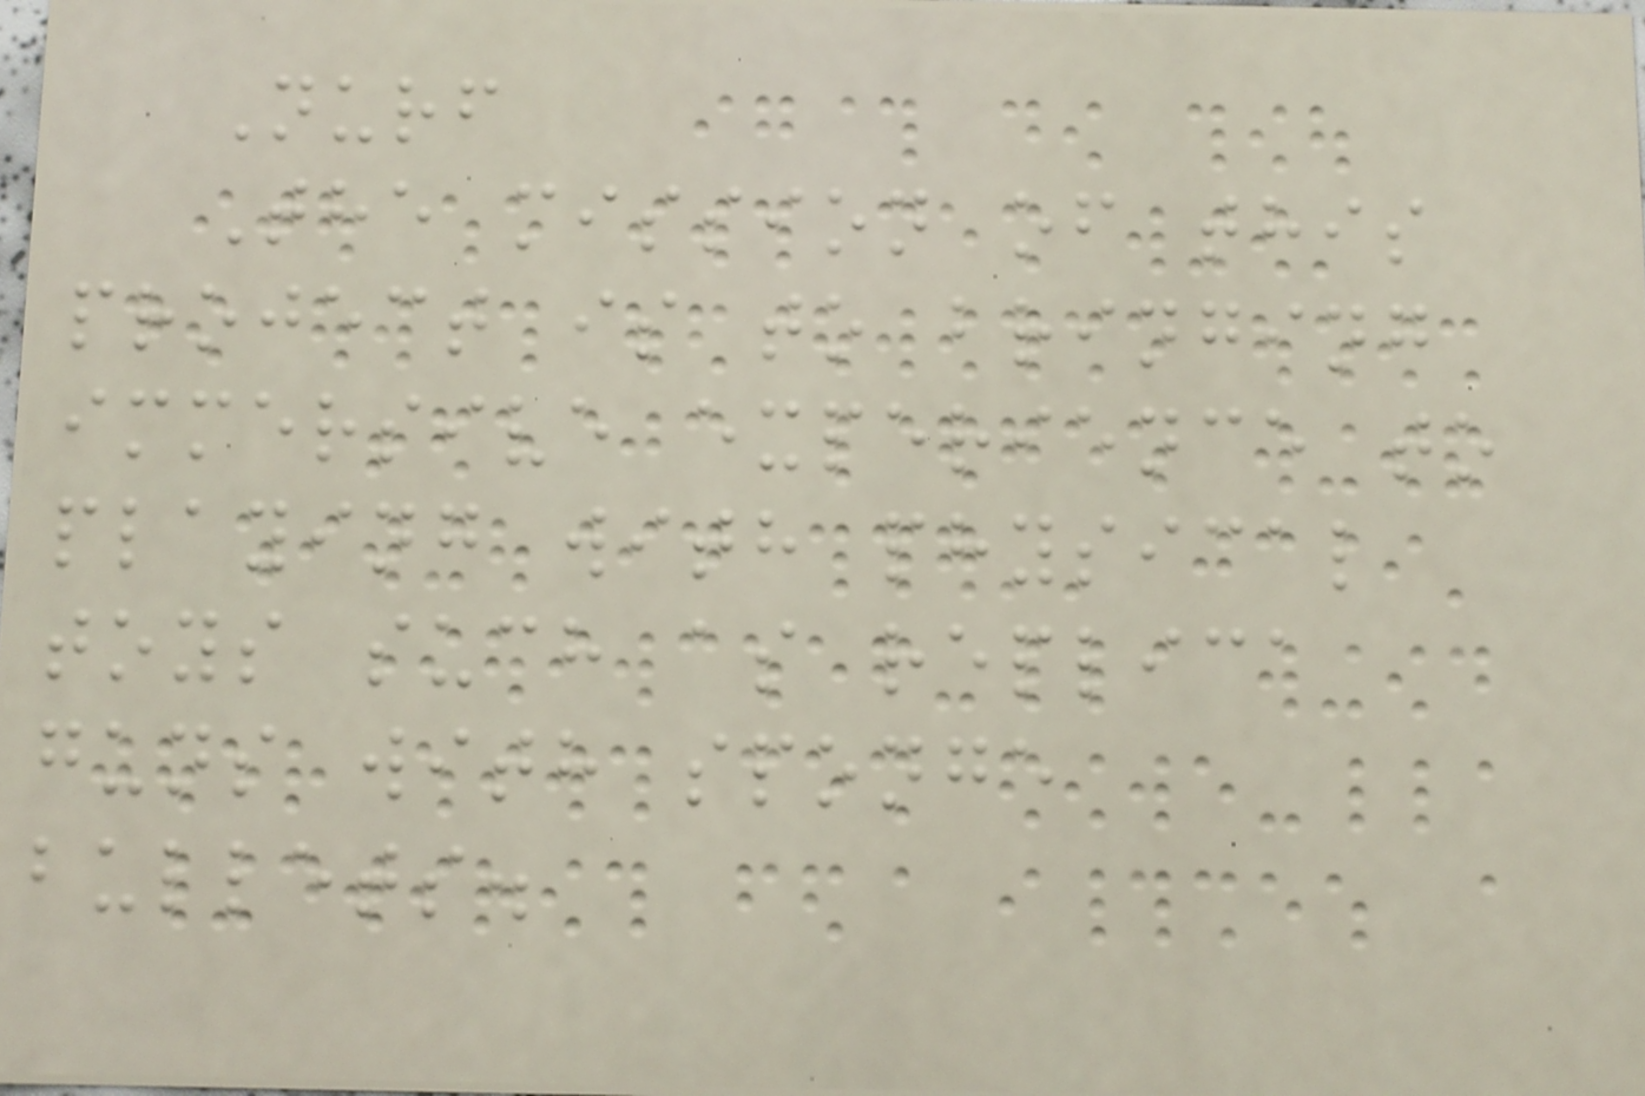Nurf
The mission of this
project is to bringing
immersive experience to
playing with physical
toys such as replica
guns with sponge
bullets.
